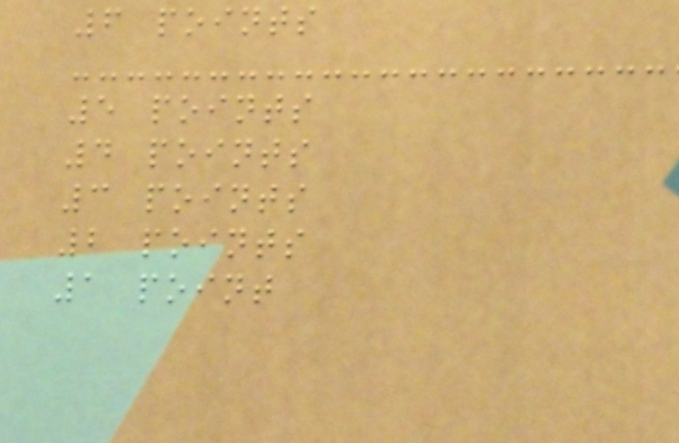6 points
5 points
4 points
3 points
2 points
1 point
